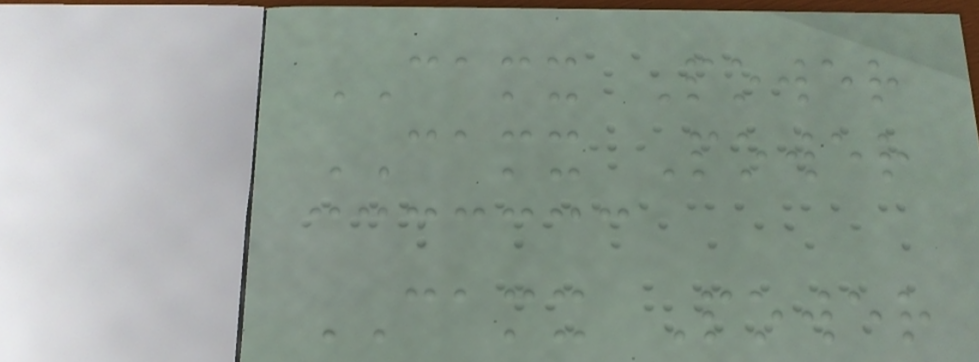CAMX Power
CAMX Power
CAMX Power
